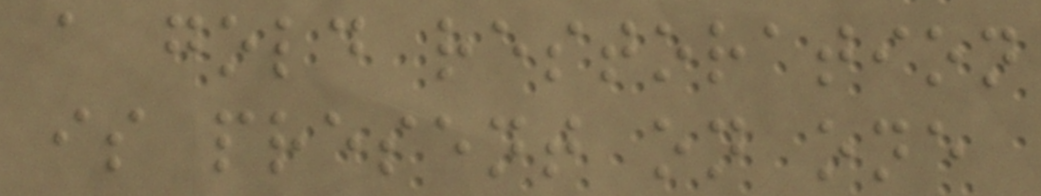a gold restoration
is present on one
